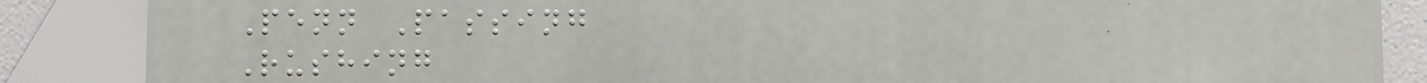Penn Passing
Rushing
